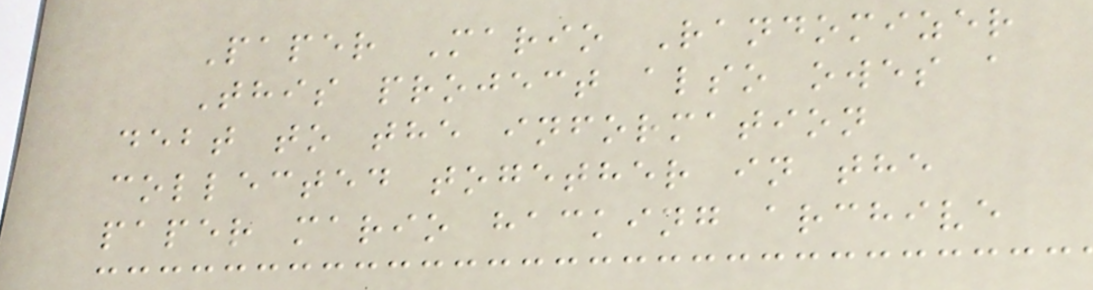Paper Mario Randomizer
This project also owes a
debt to the information
collected together in the
paper mario hacking archive
